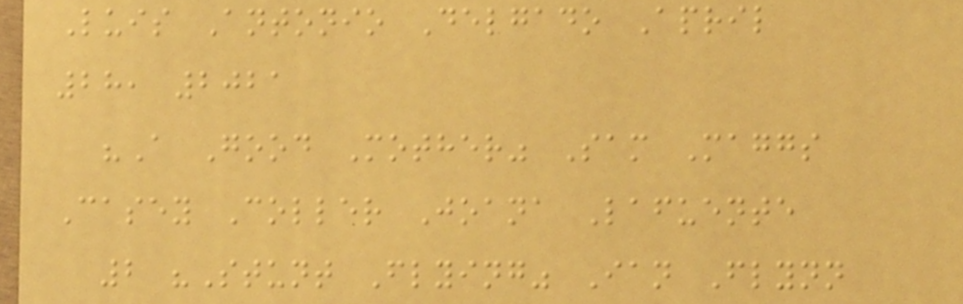Luis Antonio Delgado April
28, 2021
"A Good Mother" Sam Maggs
Casey Coller Joana Lafuente
2 "Stunt Flying" Ian Flynn
